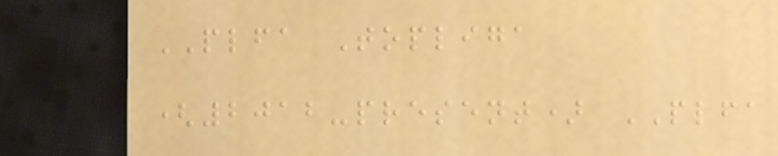PLFA Topliga
(2012-present) PLFA
